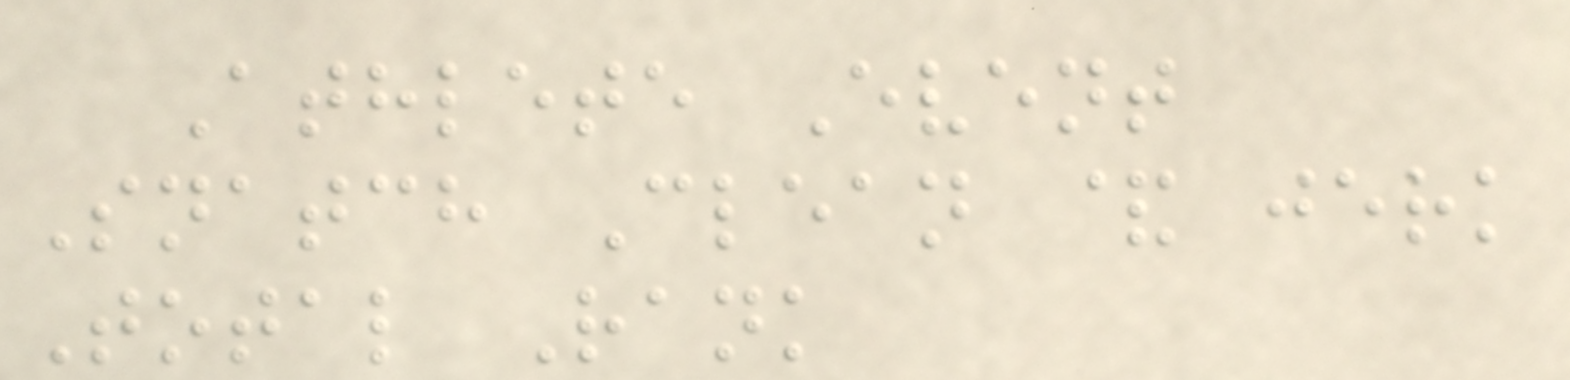Athlete Event
Snatch Clean & jerk
Total Rank
